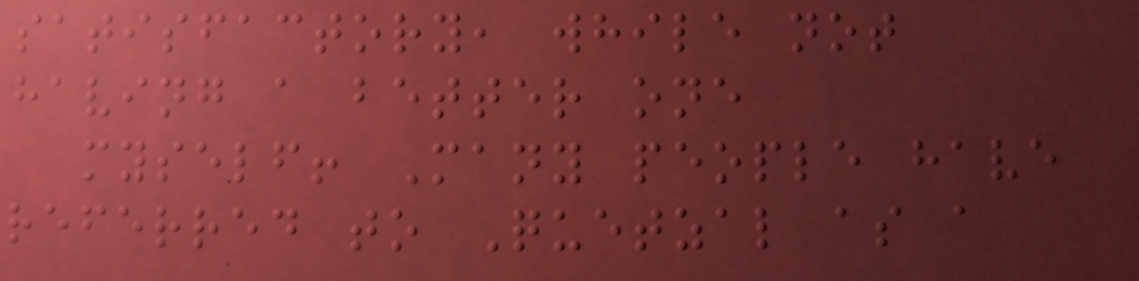satisfactory, while not
having a better one
myself! Many people have
referred to Quetzal as a
